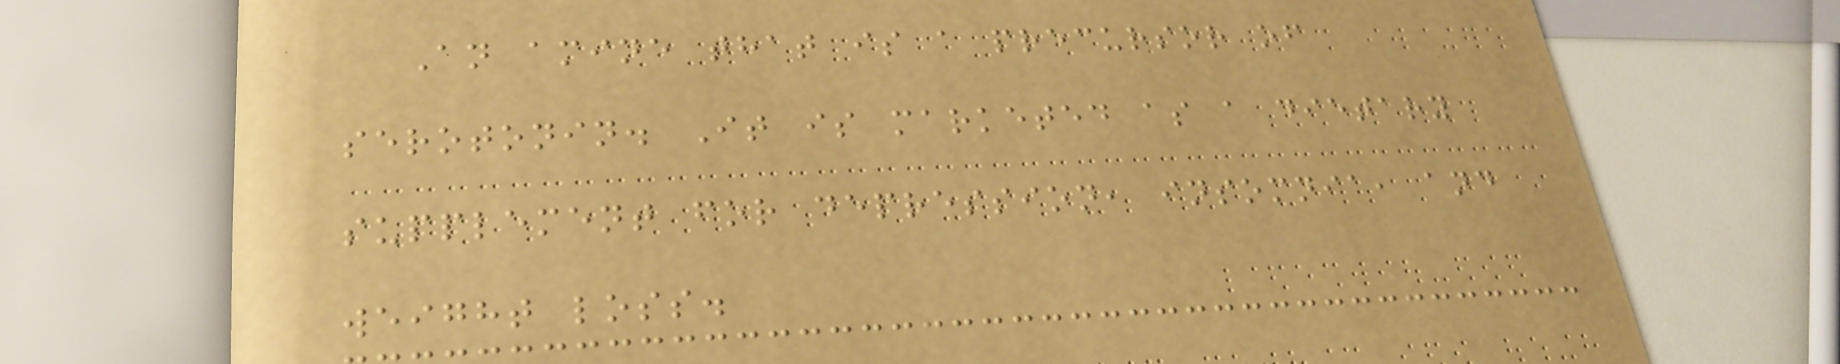An amine that is a precursor of
serotonin. It is marketed as a dietary
supplement for depression, insomnia, and
weight loss.
